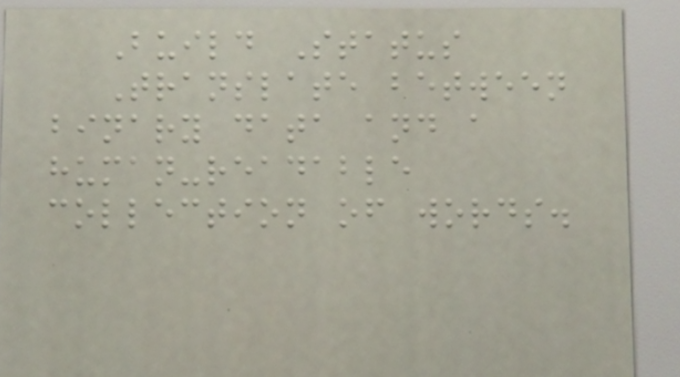Build Status
Translate between
binary data and a
human-readable
collection of words.
